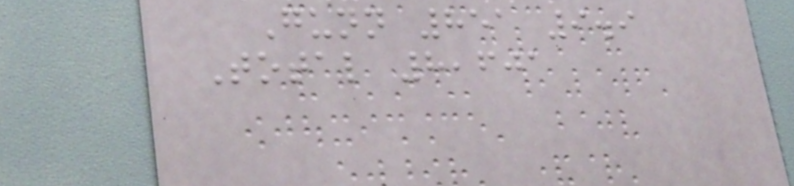Gunn 851 9.9
Total 8,601
